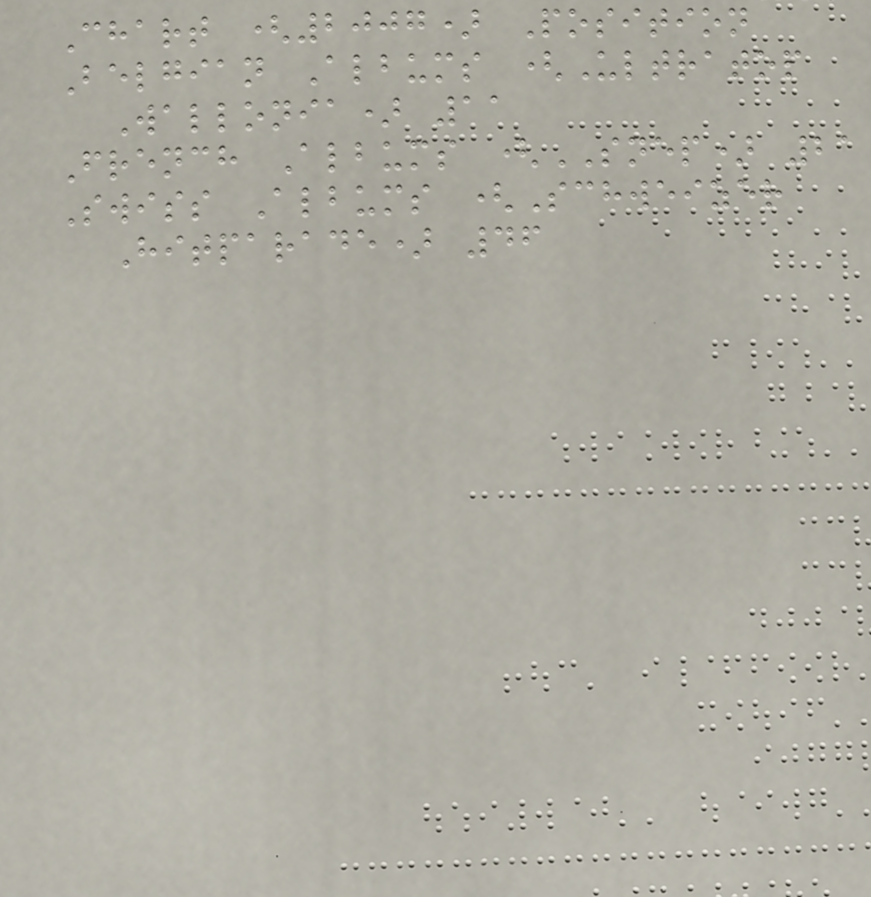Chart (2007) Position
Belgian Albums (Ultratop
Wallonia) 11
French Albums (SNEP) 21
Swiss Albums (Schweizer
Hitparade) 46
